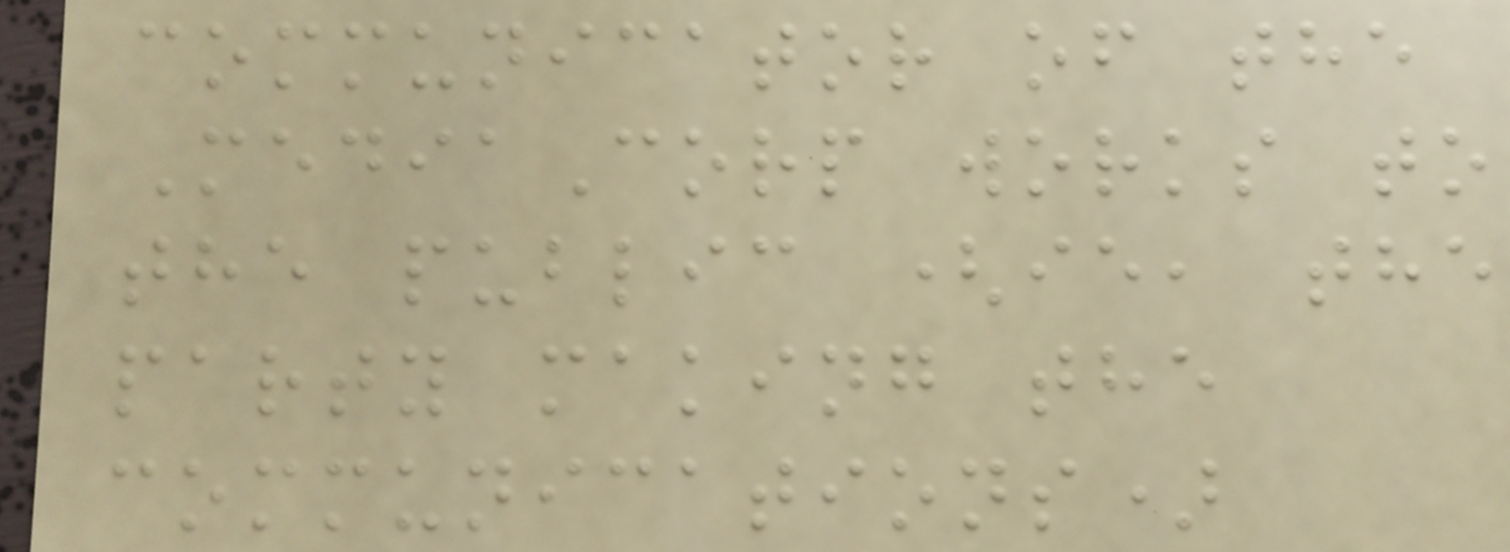communicator of the
MediaCorp works to
the public (ie, the
party making the
communications)
